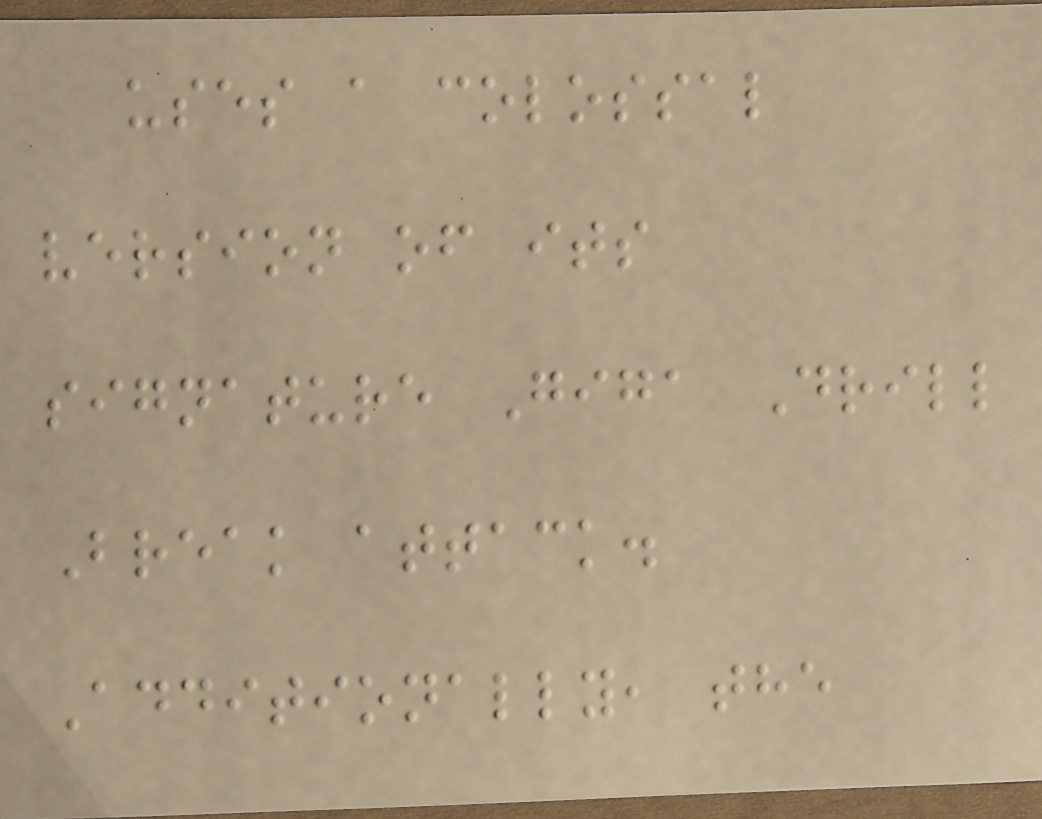uses a colossal
version of its
signature Giga Drill
Break attack.
Additionally, the
